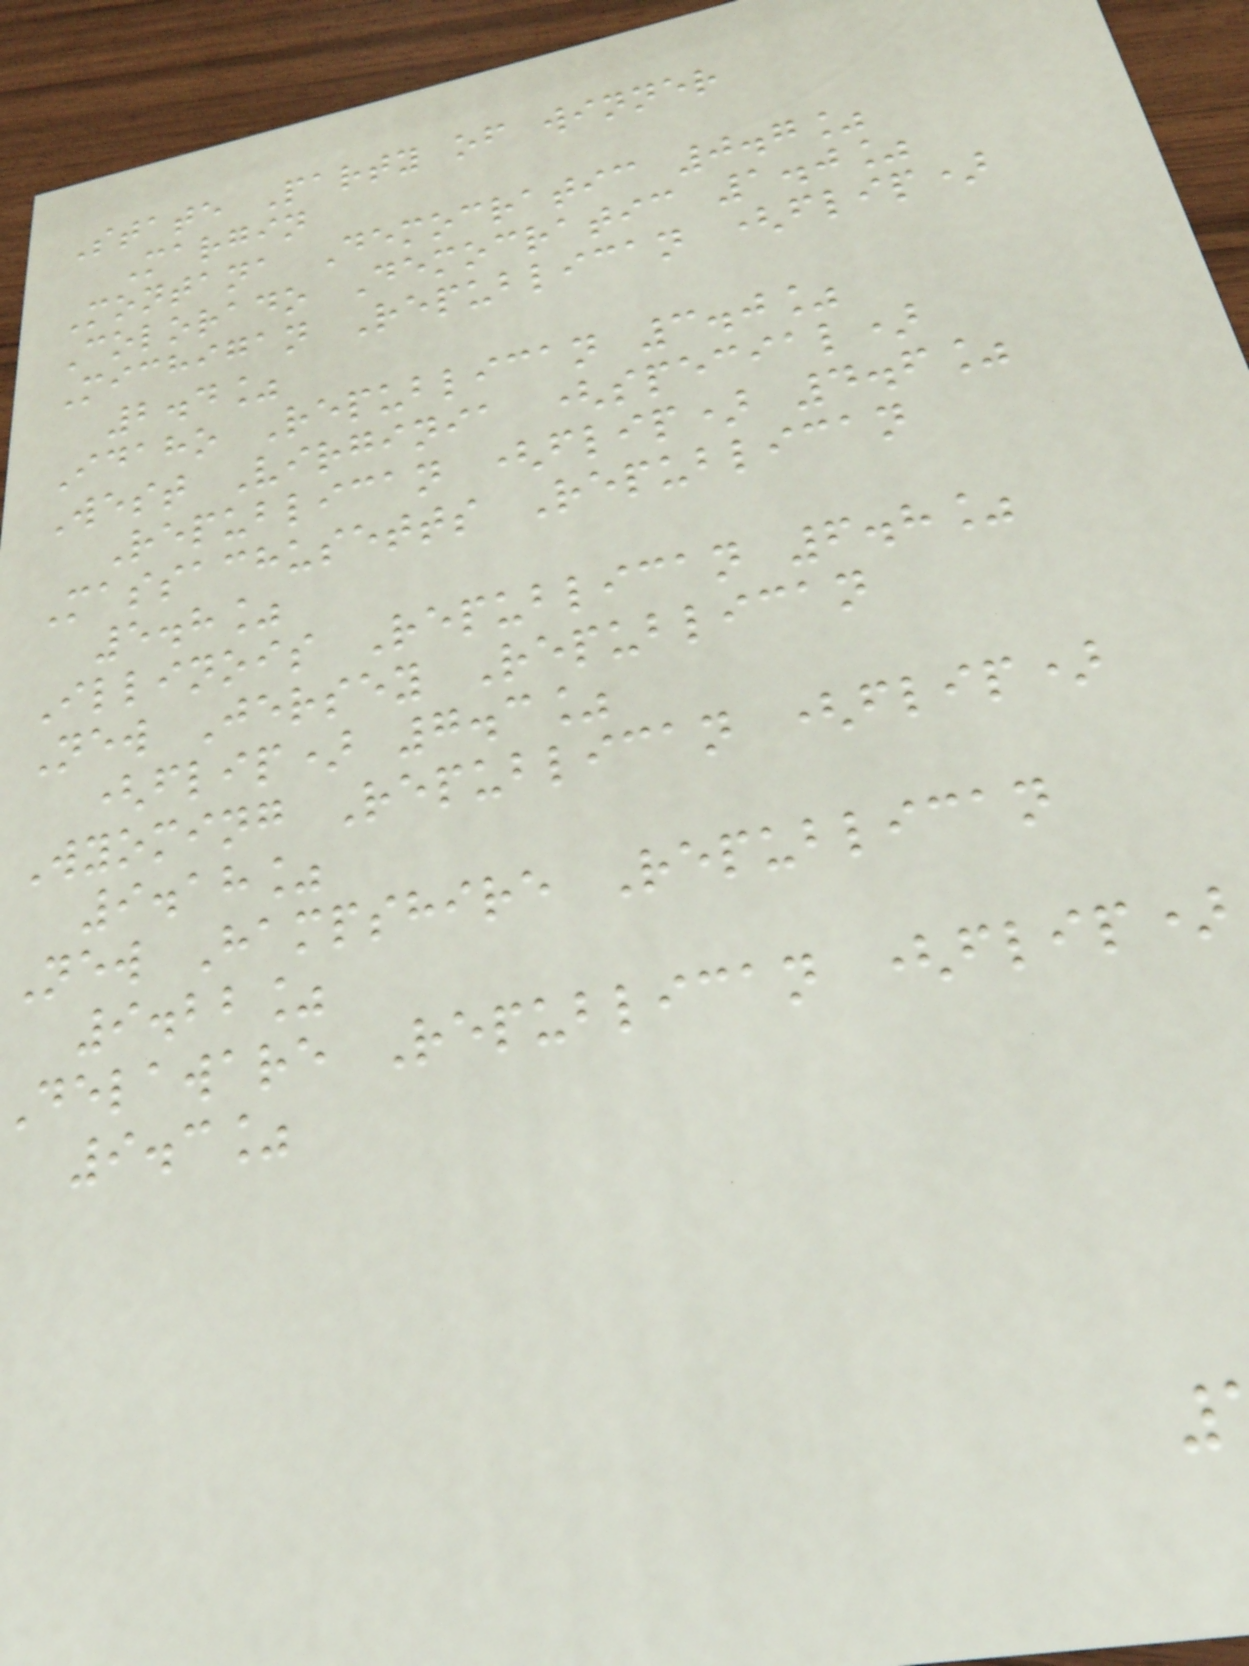State Party of winner
Margin
Montana Democratic 0.7%
Colorado Democratic 1.0%
Michigan Republican (flip)
2.4%
Idaho Republican 3.0%
West Virginia (special)
Republican (flip) 4.6%
Massachusetts Republican
5.8%
Illinois Republican 6.8%
New Jersey Republican
(flip) 7.3%
Wyoming Republican (flip)
9.18%
New Hampshire Republican
9.22%
delaware Republican (flip)
9.3%
